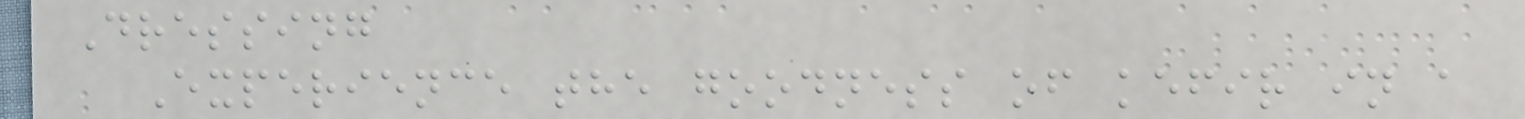Dressing
Experience the goodness of kefir in a
